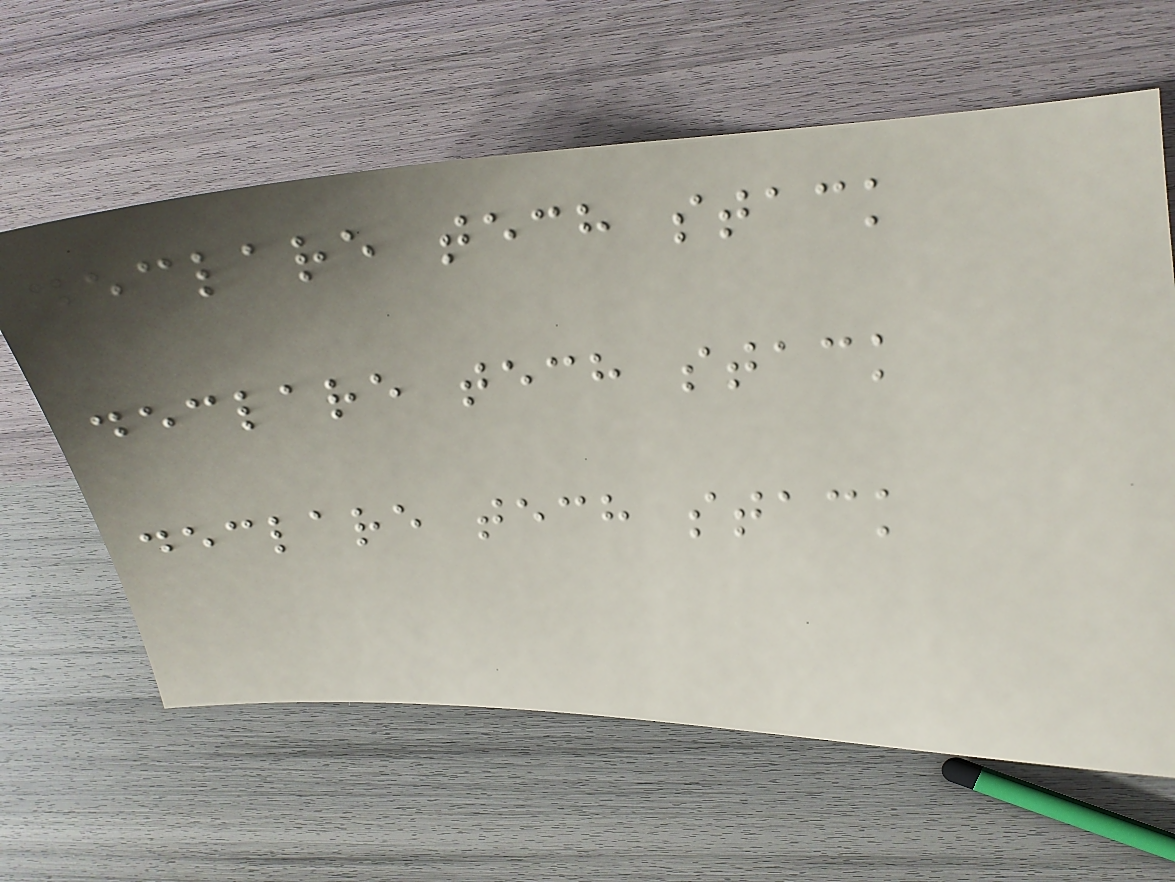declare tech stack
declare tech stack
declare tech stack
